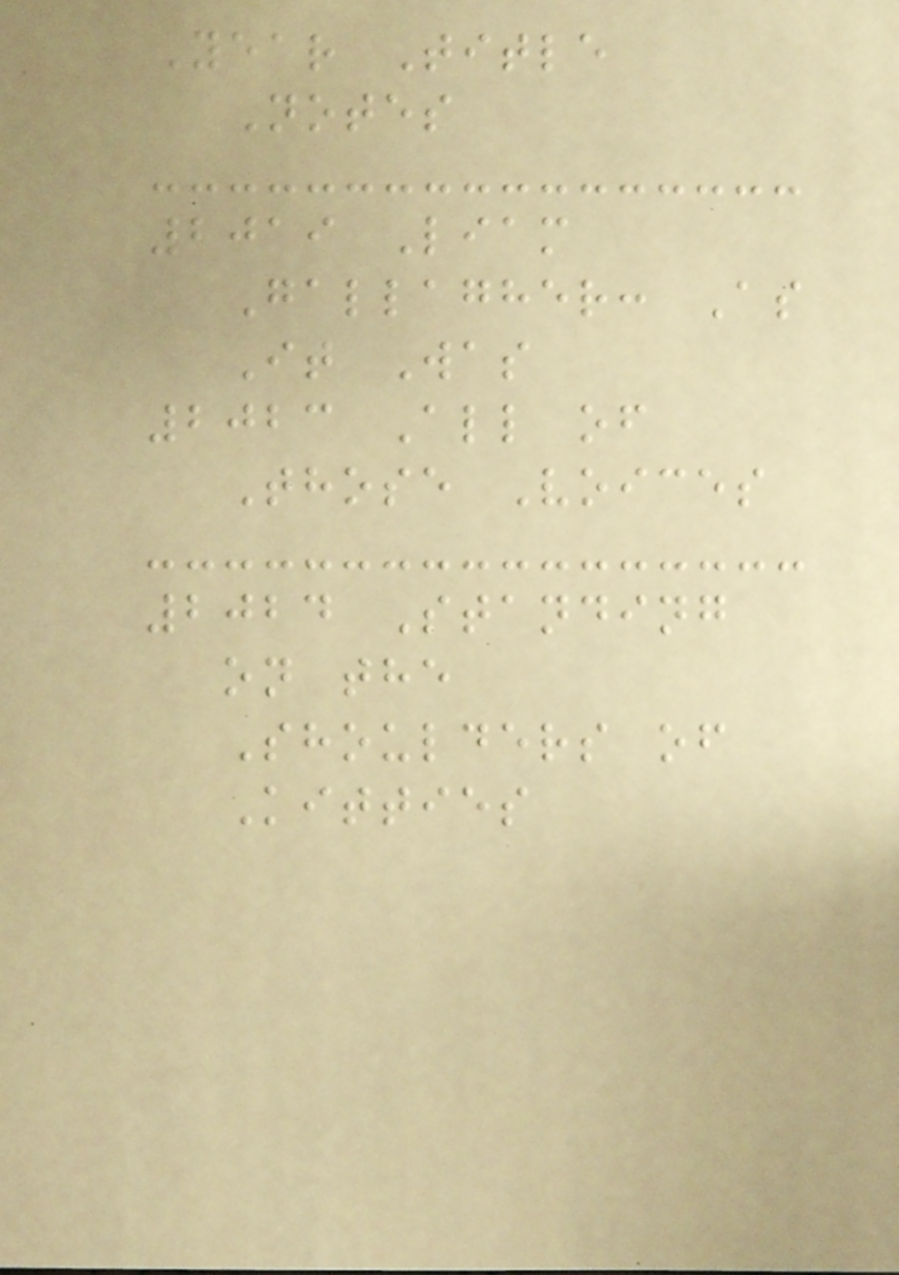Year Title
Notes
2019 Liam
Gallagher: As
It Was
2023 All of
Those Voices
2024 Standing
on the
Shoulders of
Kitties
